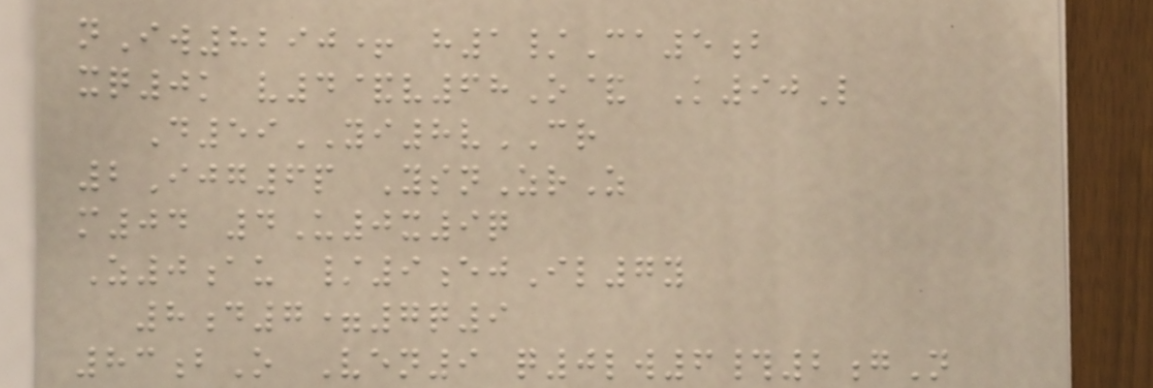nIw8290+ h1/Ca5b
xq0k v4&v68O& K90L
D59YI8vCR
2Ijg6p YsnZrZ
m04 4U0x9q
Z0au /9ejIl7y
8d7=7q9
83bO Ven9 q0lw6#2gN
